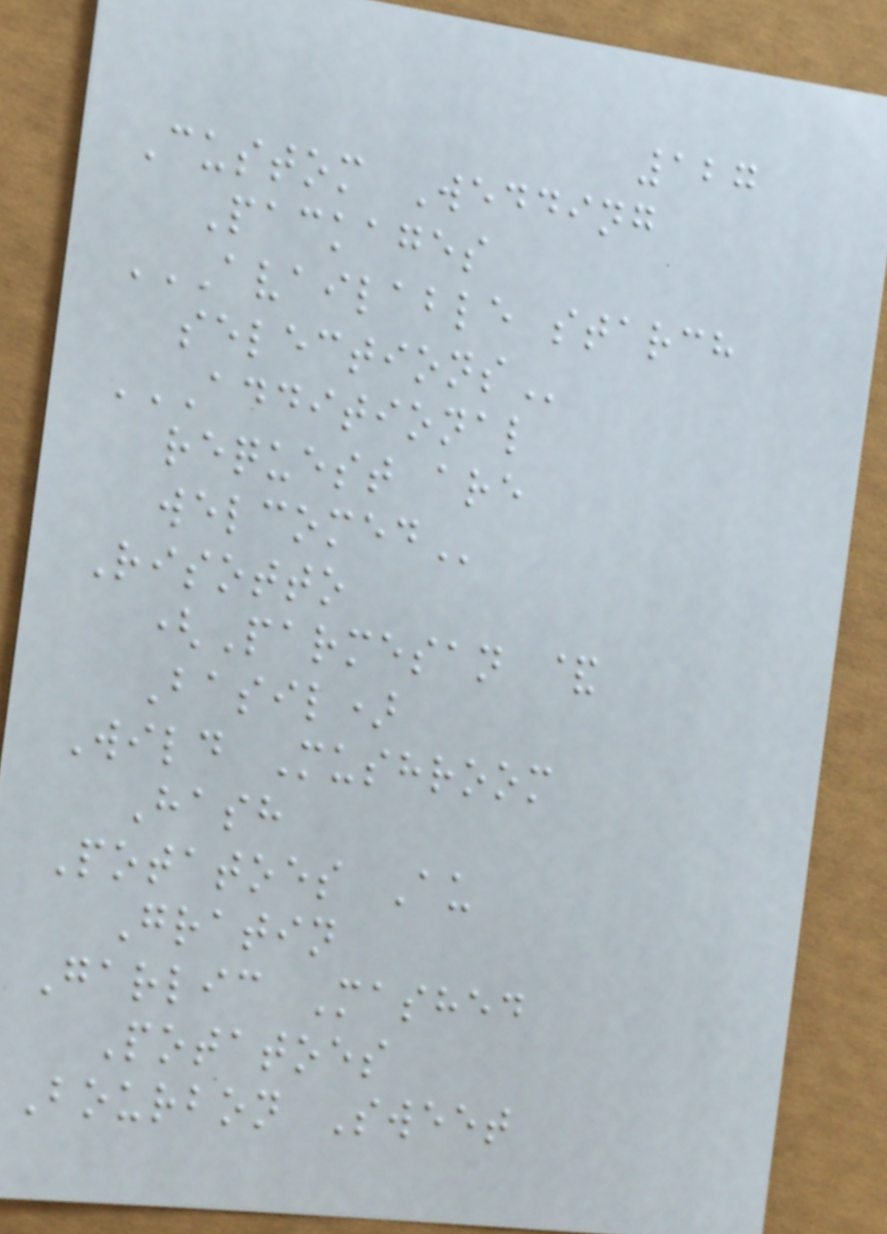127
Custom Wedding
Packages
AVAILABLE STARCH
SELECTIONS
ADDITIONAL
REQUEST ARE
WELCOMED
Risotto
(Parmesan &
Basil)
Wild Mushroom
Hash
Potatoes Au
Gratin
Garlic Mashed
Potatoes
Bourbon Sweet
